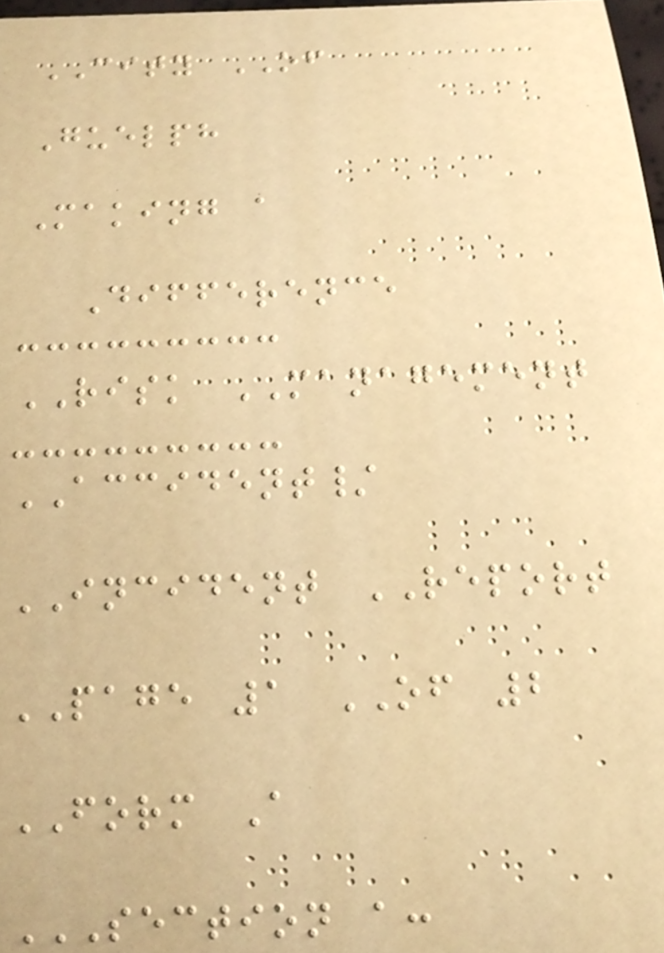CITY OF
Guelph
Making a
Difference
RISK MANAGEMENT
ACCIDENT/
INCIDENT REPORT
PAGE 1 OF 2
FORM A
SECTION A:
